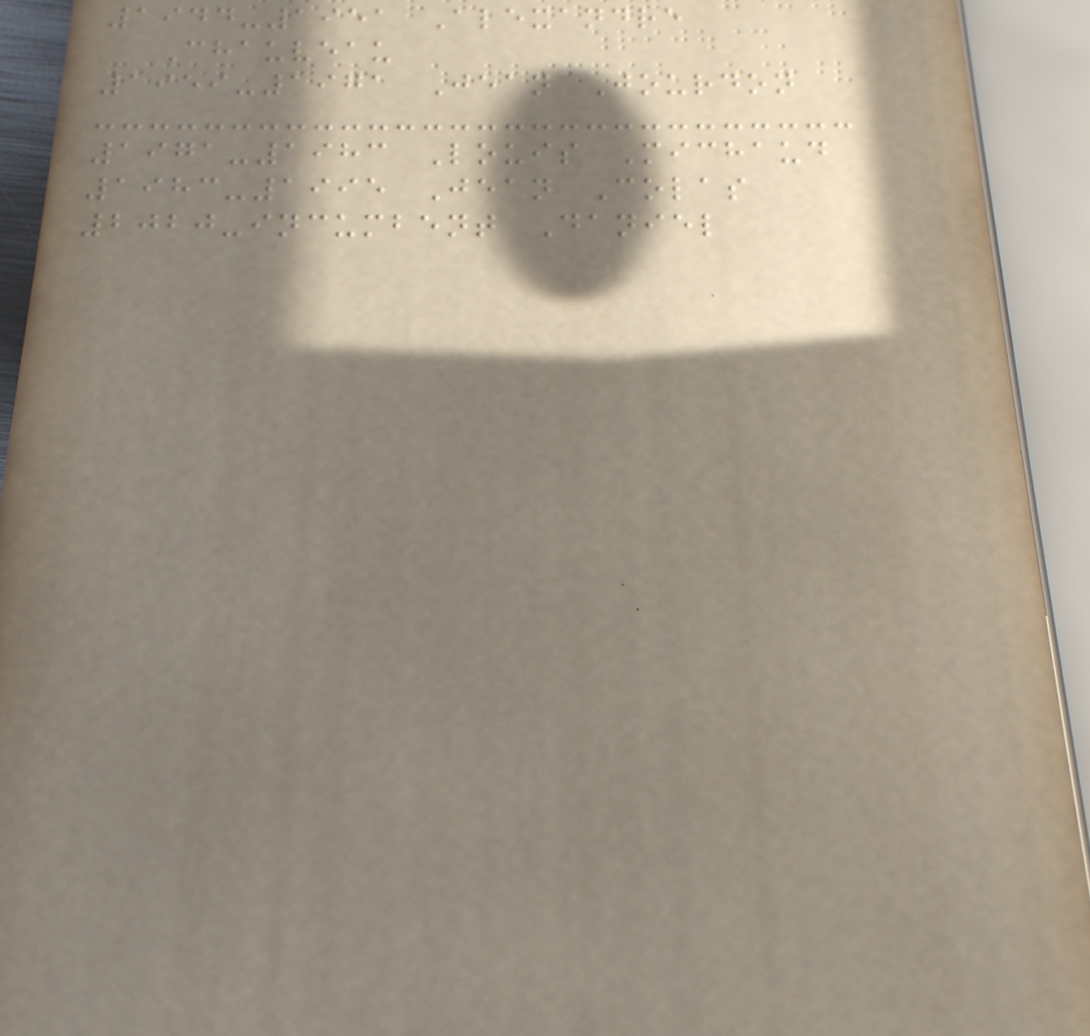1944-1951 Alexandre
Chauveau
1959-1971 Jean Jourdon
1971-1983 Louis Michaud
1983-1995 Jean Colas
2020-incumbent Daniel
